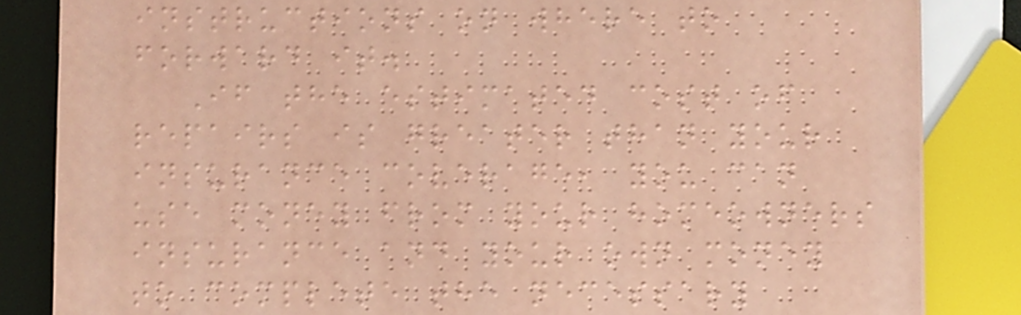instructions on where to
forward it.
If the estimated cost of
repairs is greater than your
insurance coverage, you can
use money from your homeowners
insurance and your own money
to complete the necessary
